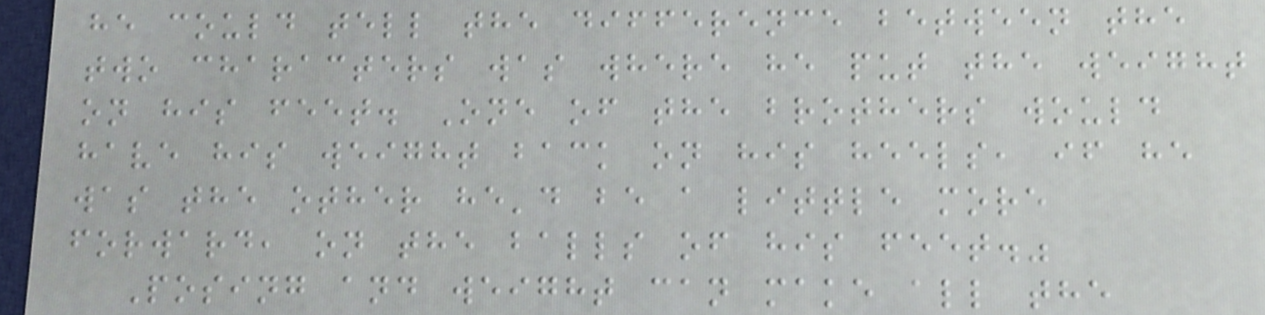he could tell the difference between the
two characters was where he put the weight
on his feet. One of the brothers would
have his weight back on his heels, if he
was the other he'd be a little more
forward, on the balls of his feet."
Posing and weight can make all the
